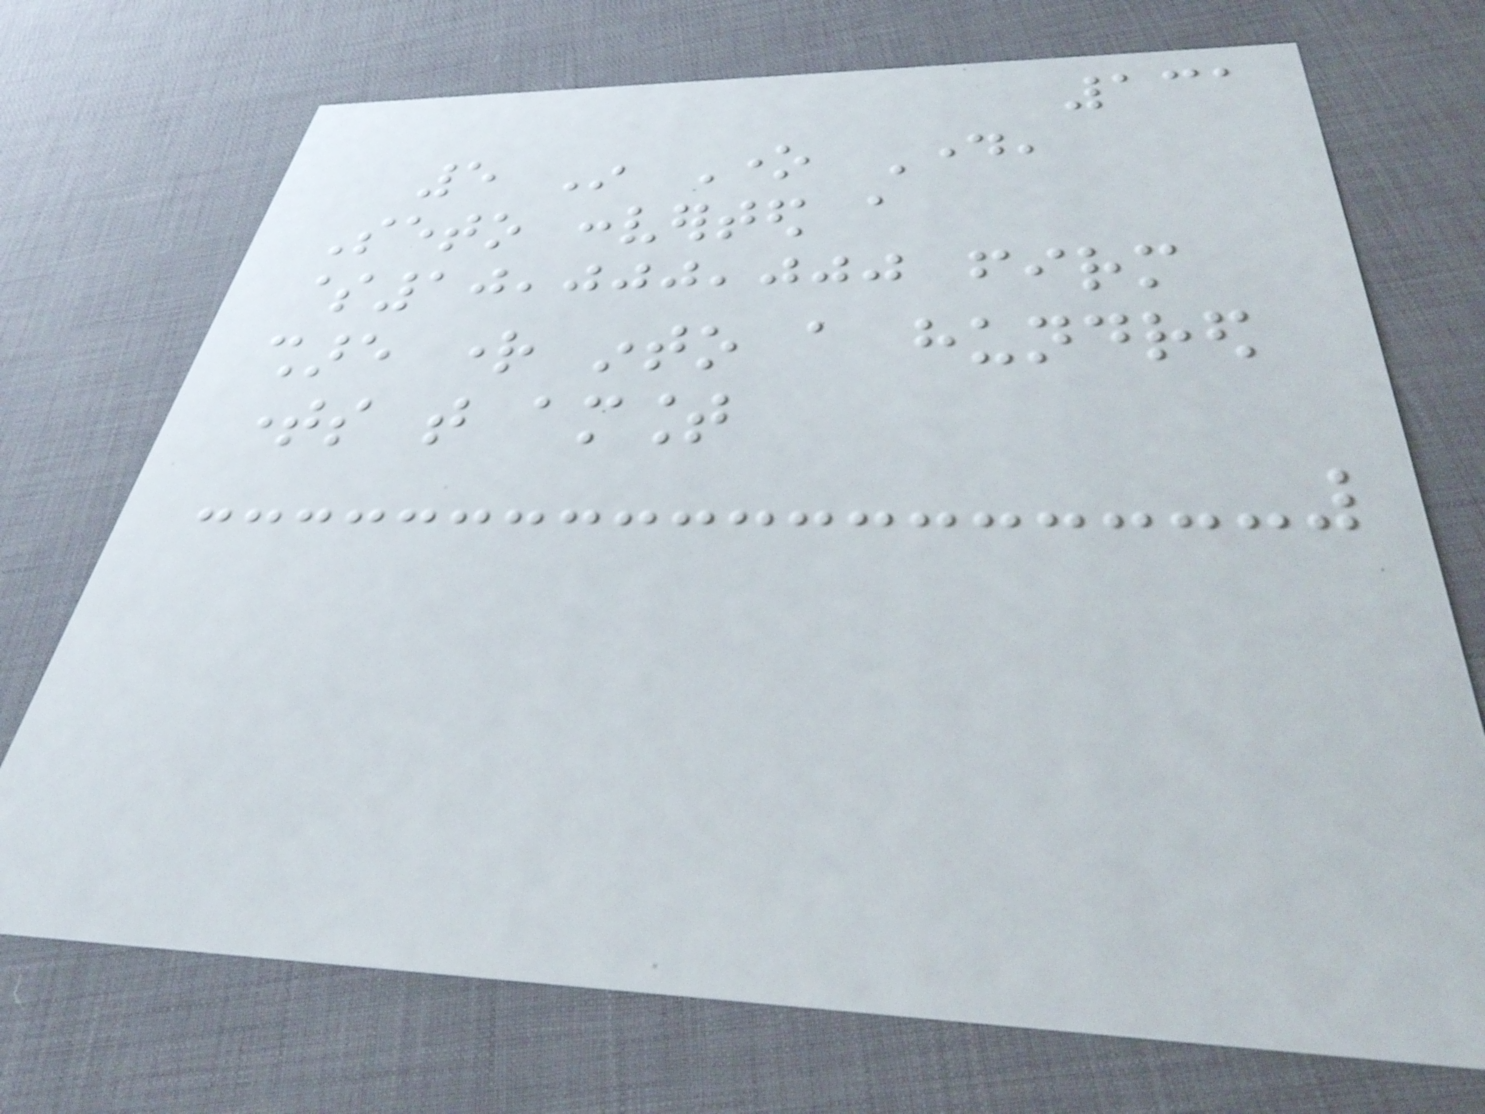131
5 In One Day,
Seto converted a
$10,000,000 firm
share right into a hundred
times that amount
